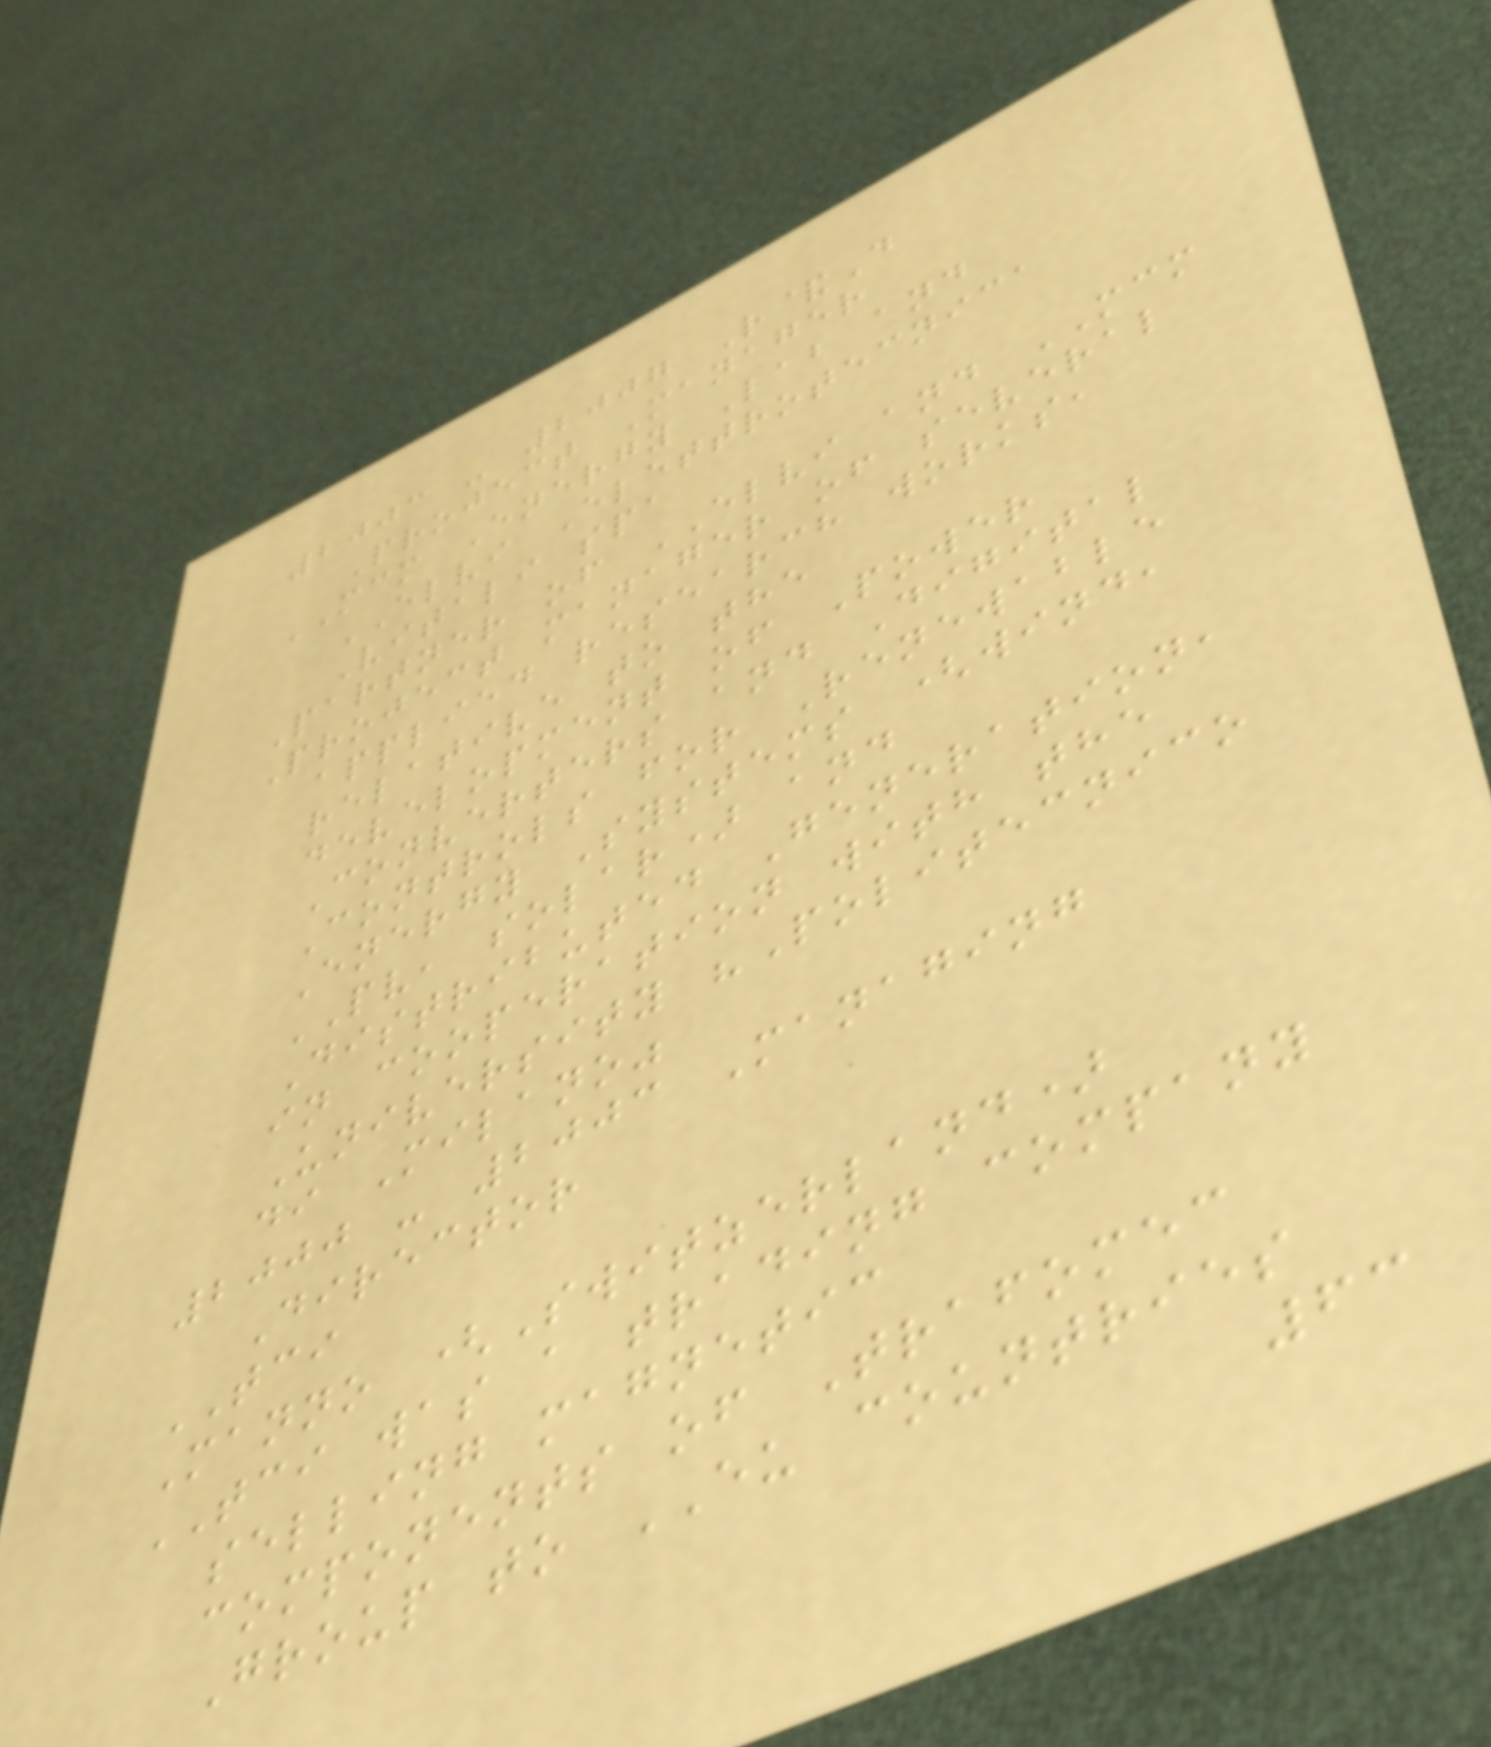2003 - 2007 R&D
Project Manager
MCM Energy Lab and
ELVI Elettrotecnica
Vitali spa
Partner of ELVI and MCM
Project manager of several
applied research works,
relative to the
development of Power
Converters and Digital
Controls for Renewable
Energy Systems (wind,
PV, solar) and
Distributed Generation,
in cooperation with the
University "Politecnico
di Milano"
2000 - 2003 Managing
Director
TCI
Manno (Switzerland)
TCI was a trading company
selling magnetic
components of Trafomec
Group to EU countries
63
